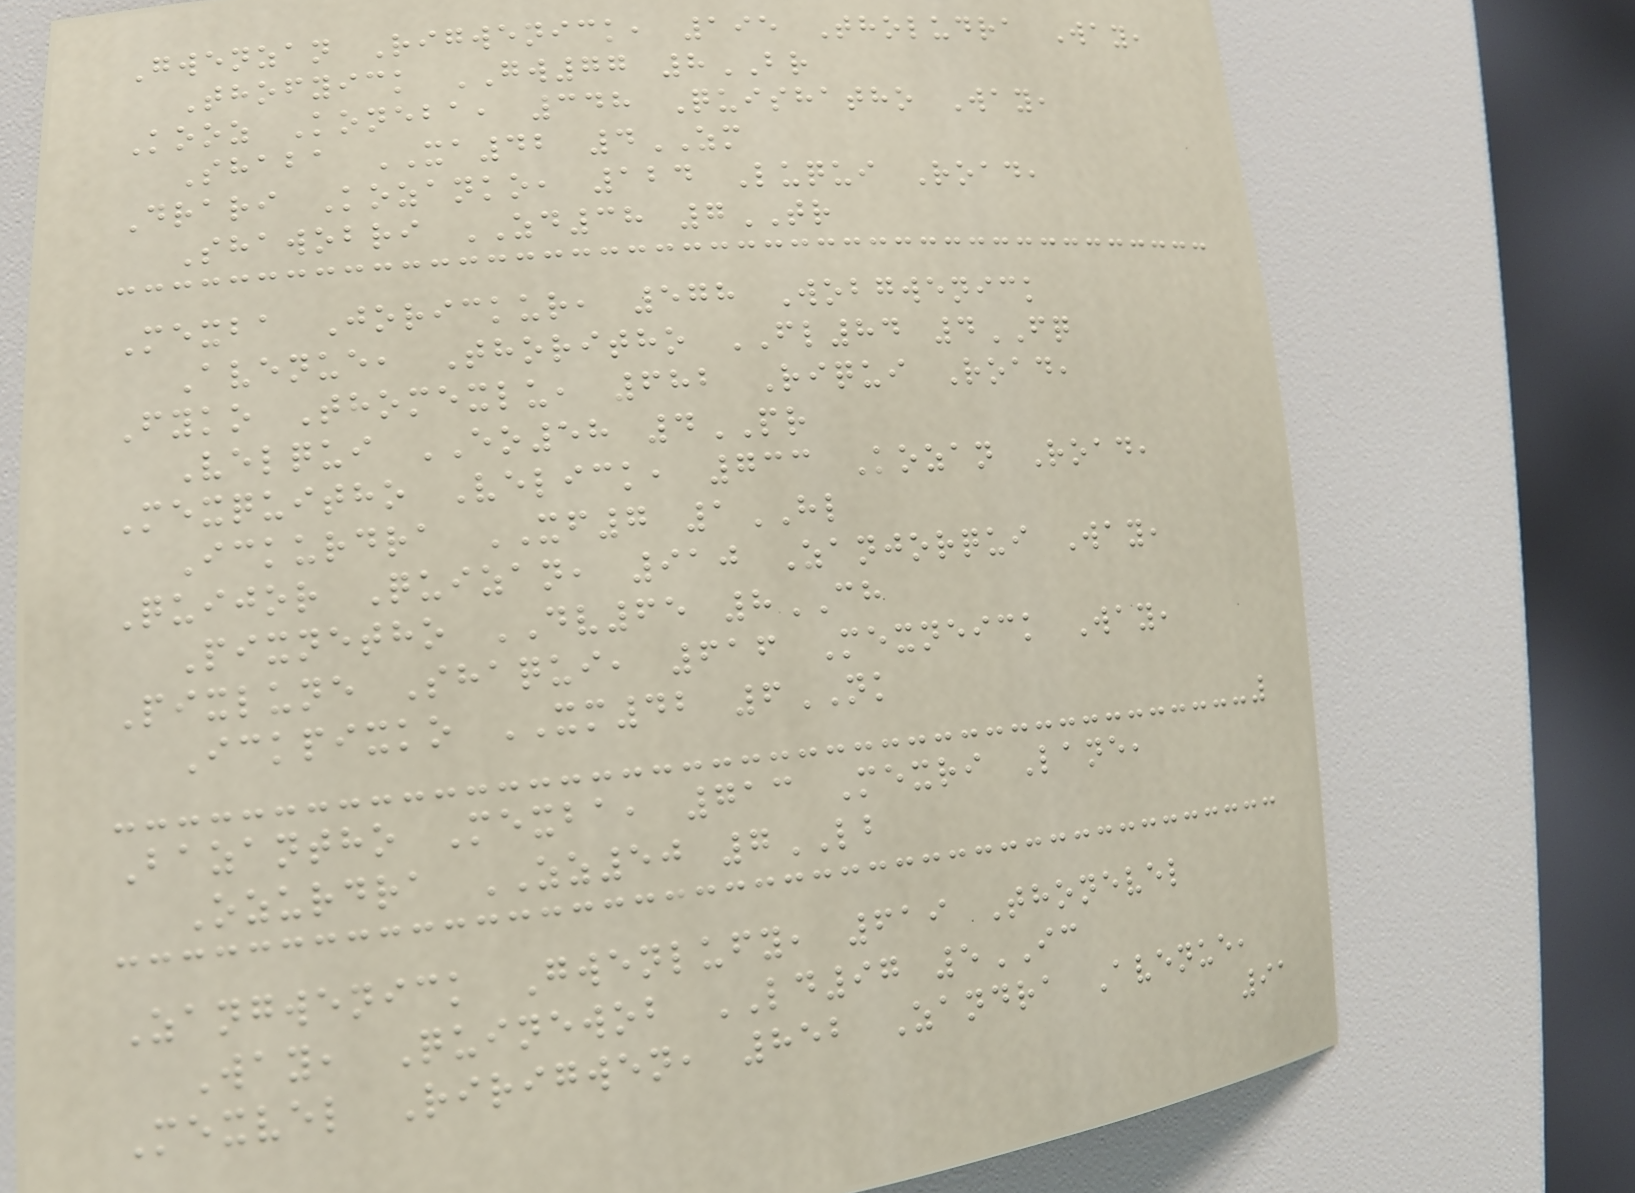Gwenzan Rigwenick, 195 Tholudra Way,
Thofyick GW77 8BR
Kooz Koneba, 348 Quishatho Way,
Shaba XA42 4ZM
Drari Kozanko, 124 Luqui Road,
Shawobri ZD38 7TR
Mexba Jorickur, 578 Wobgwenick
Avenue, Thoritho FL84 4FQ
Fyko Thomexlu, 682 Riqui Road,
Velqui EO58 4PR
Mexquitho Velick, 733 Kozan Road,
Ickurdra XF7 1HL
Quijor Quizan, 910 Zanjorqui Way,
Pixnetho DV65 8CH
Pixlune Shaqui, 616 Mexneick Way,
Ickpixko XM42 6NK
Bazantho Mexba, 713 Mexri Lane,
Ozurdra ZZ50 7LB
Zangwenick Gwenlufy, 619 Thonevel
Way, Quinewob LD97 5IC
Mexvel Ririgwen, 852 Zandra Avenue,
91
